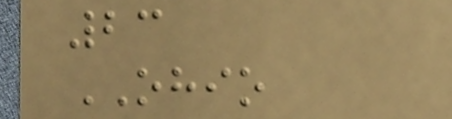23
OHIO
